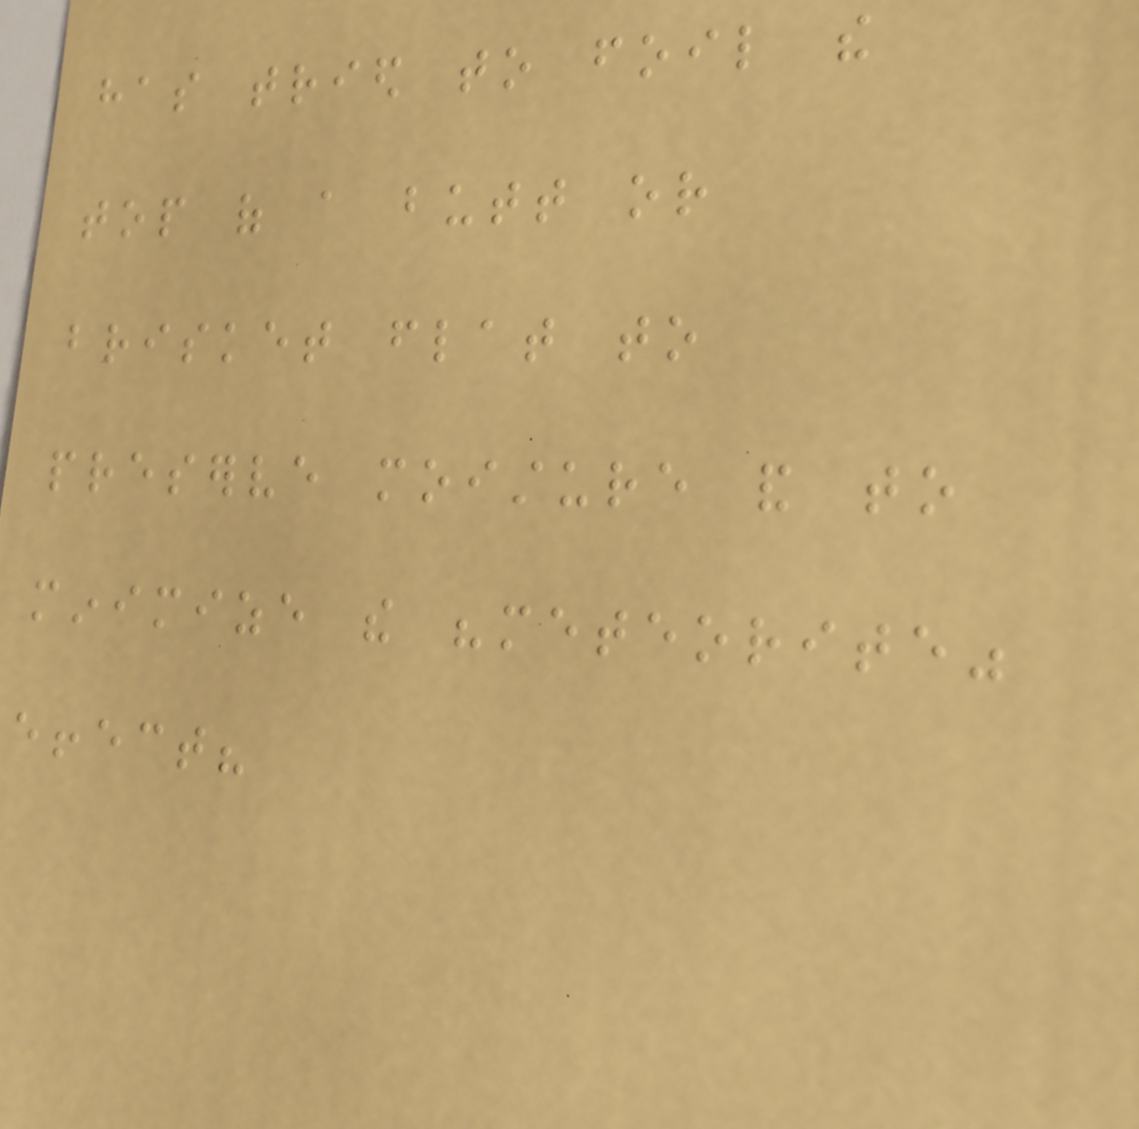has tried to foil the
top of a butt or
brisket flat to
preserve moisture and to
minimize the "meteorite"
effect?
